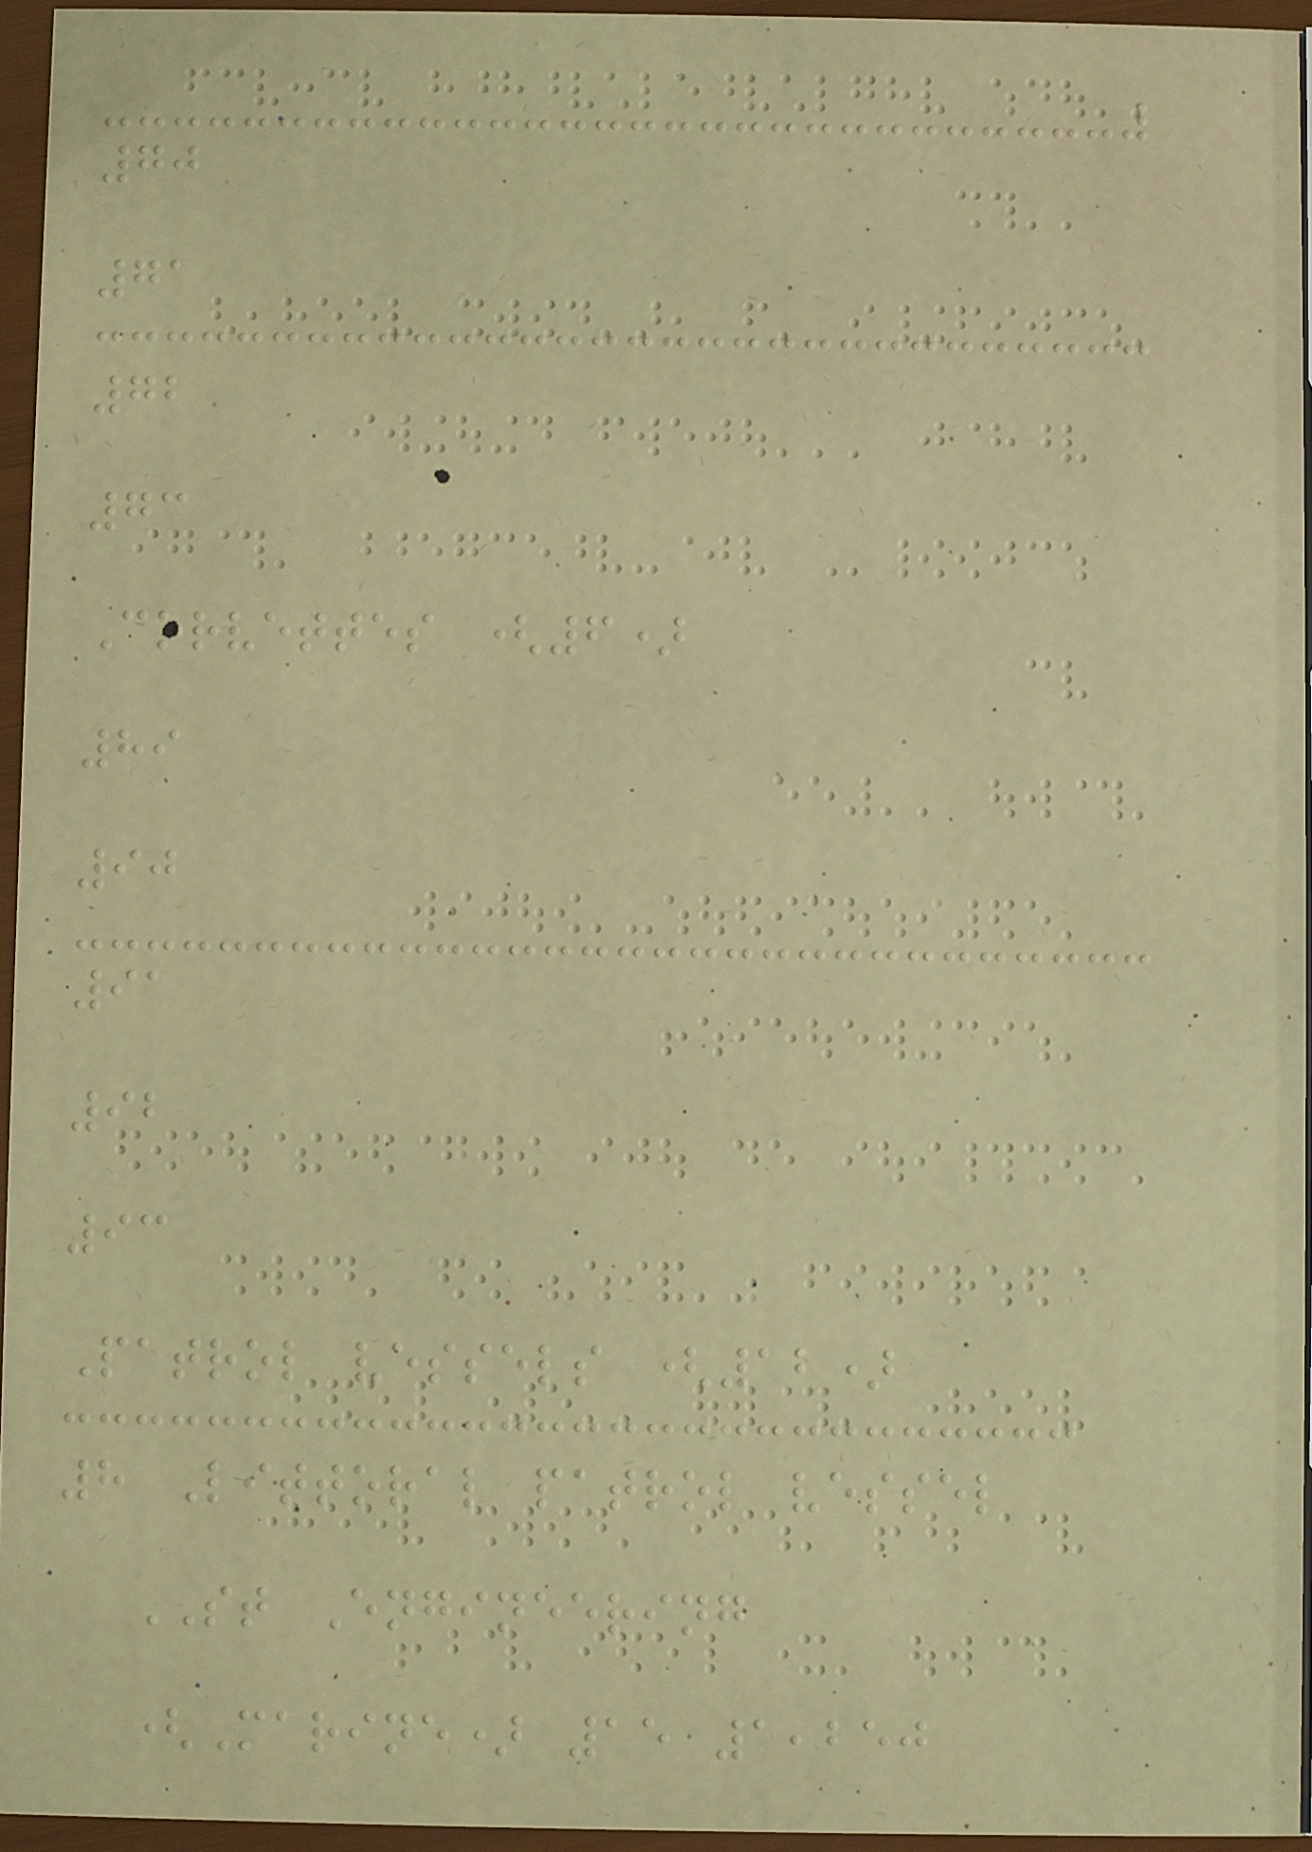70
71
72
73
Corvettes (6)
89
90
91
92
93
Patrol vessels (12)
8 Littoral patrol vessel
ST Engineering
(Marine) 15 1,250
